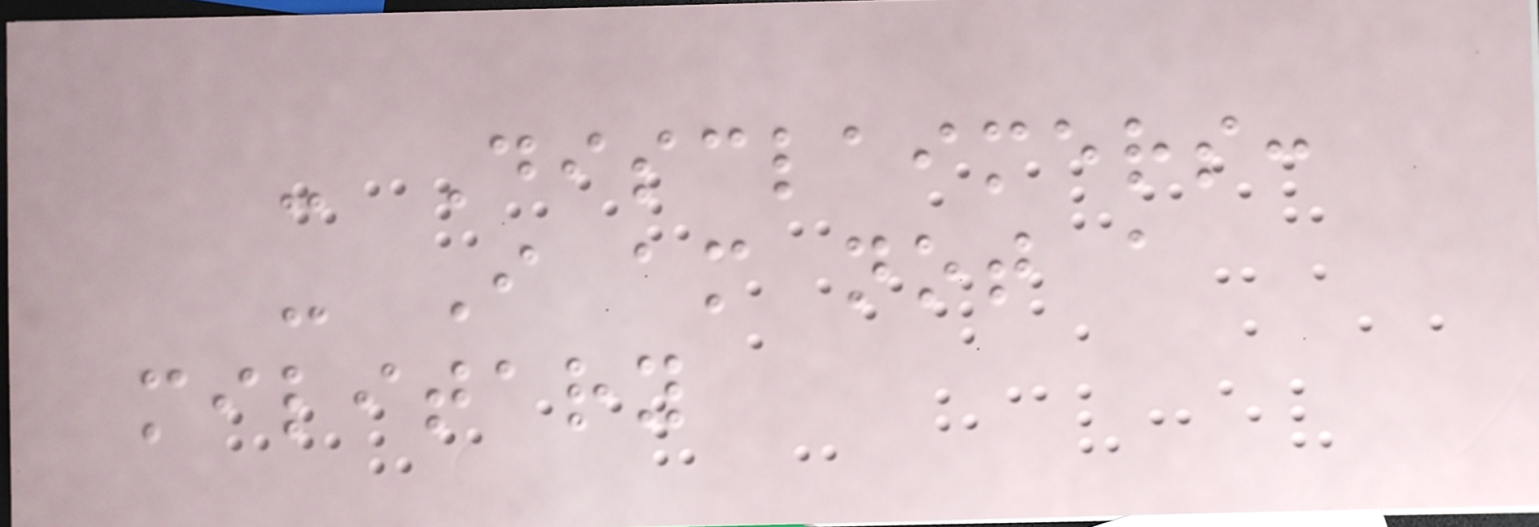- Disclaimers:
- I am not a
military
